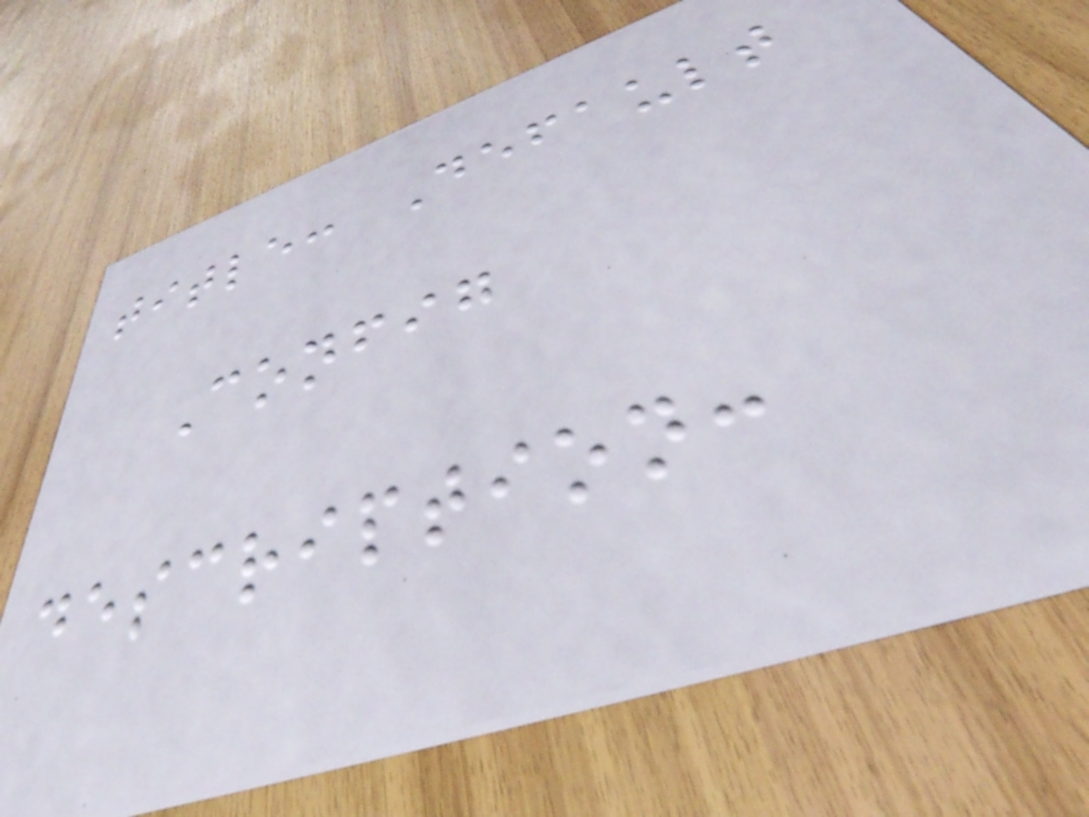title: Default
Config
description:
